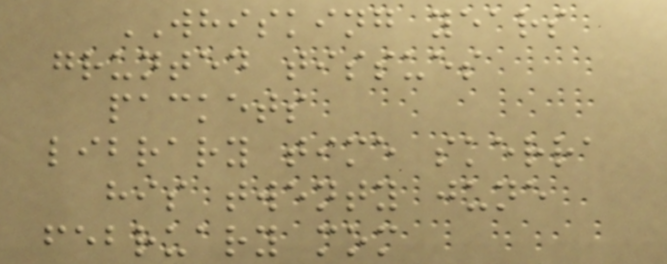WHISKING years
grunted tissues
packets
library time skerra
his twenty june
february mom
